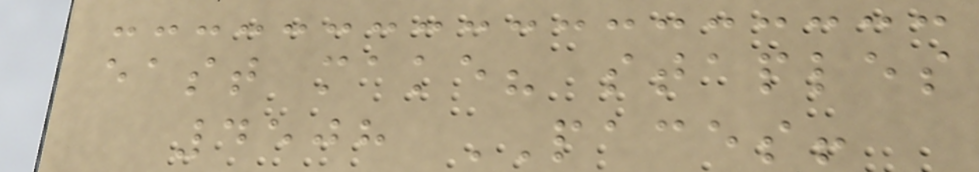east make? staples
4508 PACES!
